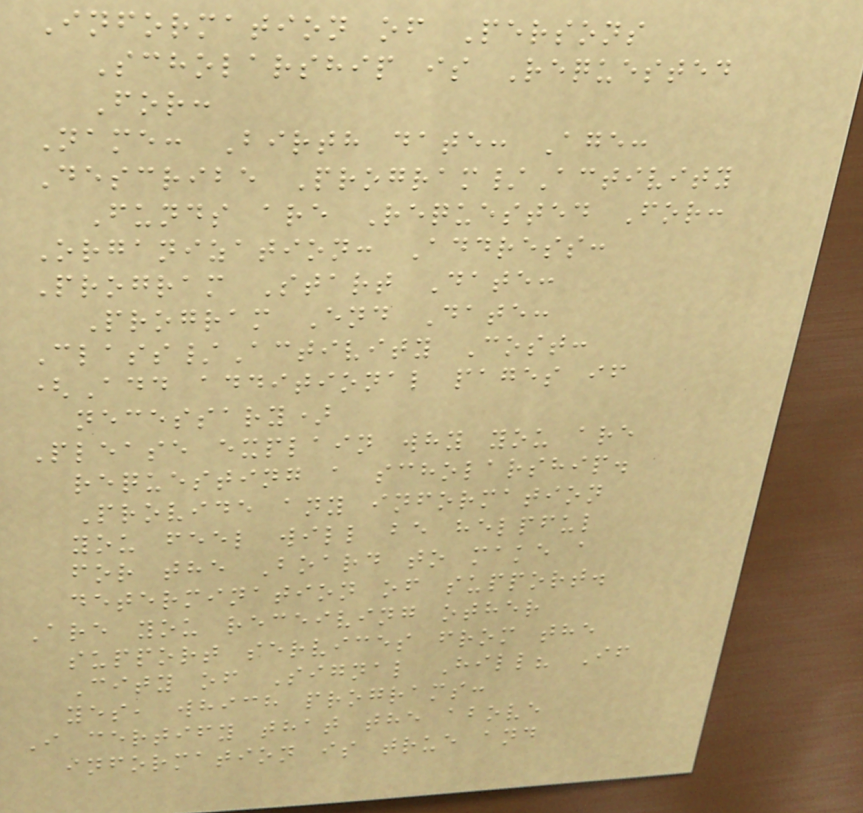Information of Persons
Scholarship is Requested
For:
Name: Birth date: Age:
Describe Program/Activity
Funds are Requested For:
Organization: Address:
Program Start Date:
Program End Date:
Class/Activity Cost:
(Add additional pages if
necessary)
Please explain why you are
requesting a scholarship.
Provide any information
you feel will be helpful
for the Board to make a
determination of support.
Are you receiving other
support services from the
City of Signal Hill? If
yes, which programs:
I certify that the above
information is true and
